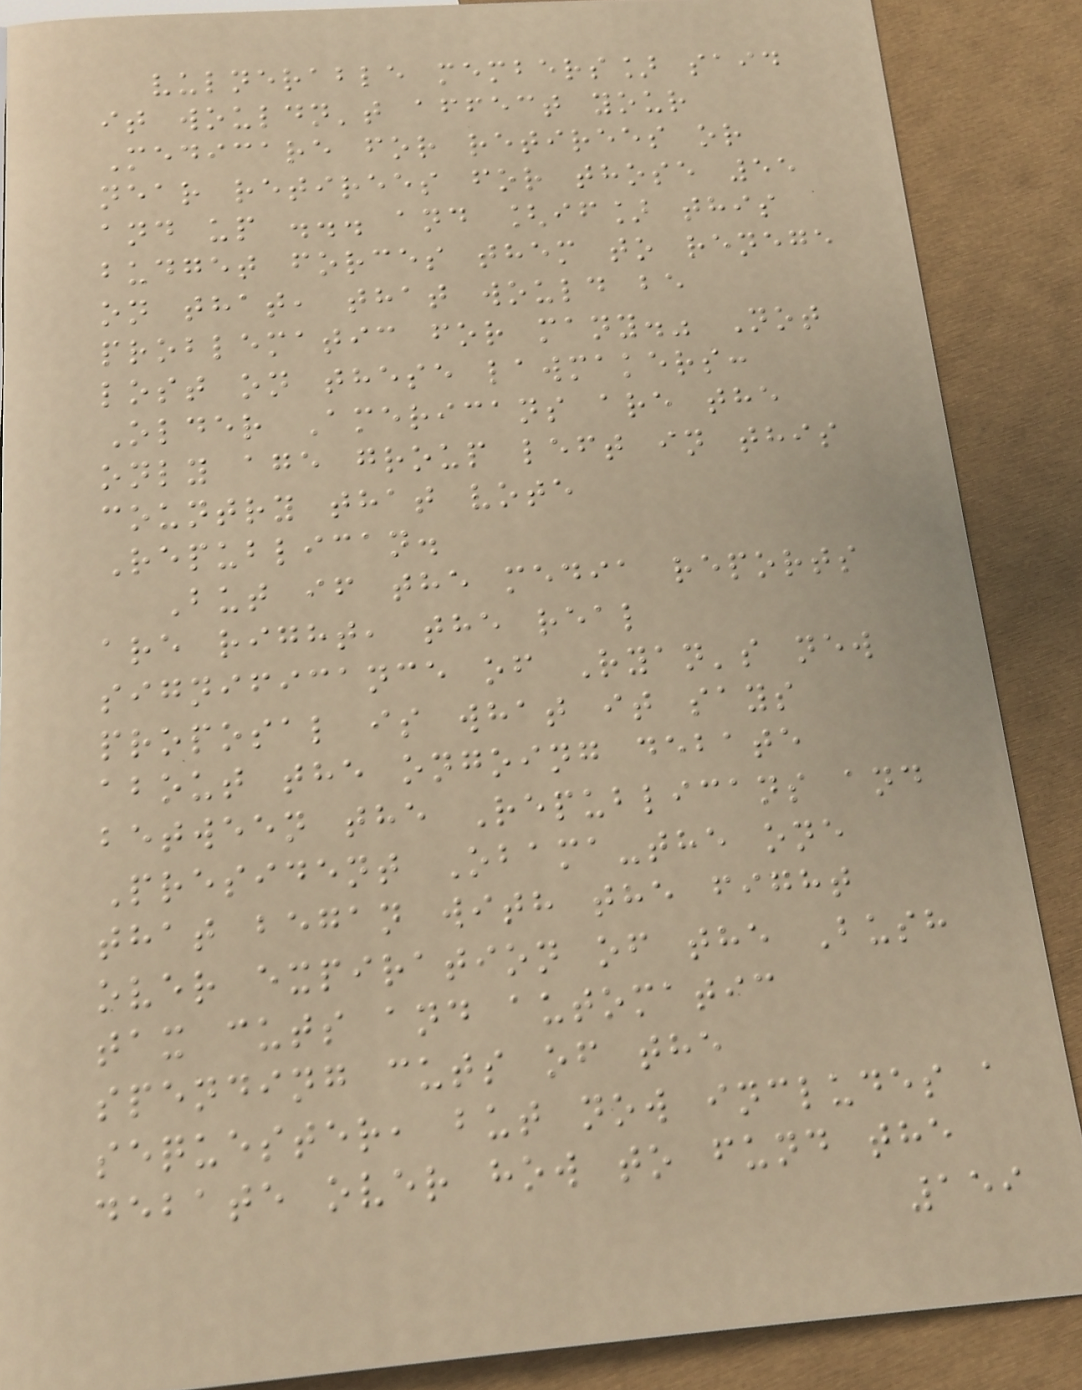vulnerable members] said
it wouldn't affect your
Medicare for retirees or
near retirees for those 55
and up ... and [if] this
budget forces them to renege
on that, that would be
problematic for many." Not
lost on these lawmakers:
Older Americans are the
only age group left in this
country that vote
Republican.
But if the media reports
are right, the real
significance of Ryan's new
proposal is what it says
about the ongoing debate
between the Republicans and
President Obama-the one
that began with the fight
over expiration of the Bush
tax cuts and automatic
spending cuts of the
sequester, but now includes a
debate over how to fund the
159
